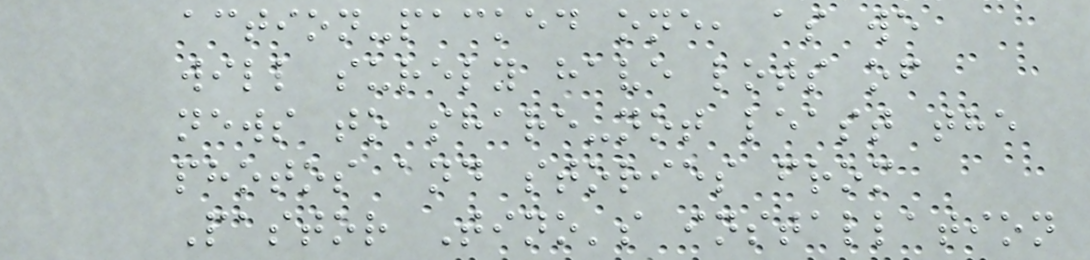action-packed one, as we
will surely have lots of
news to share-not least the
photos and stories from
Pastor Tino's installation
